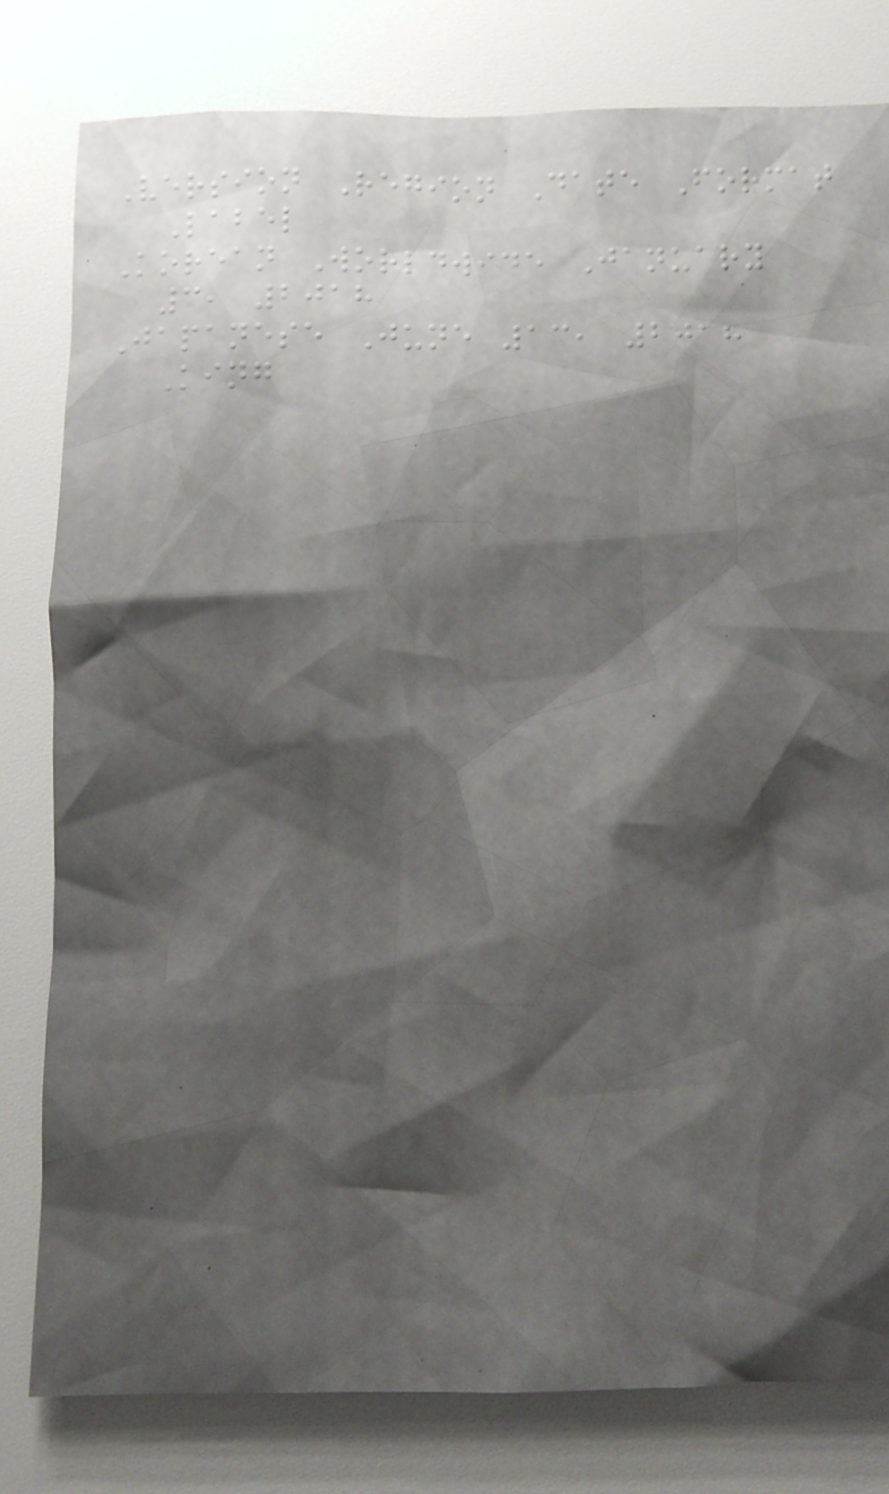Version Region Date Format
Label
Korean Worldwide January
3, 2018
Japanese June 13, 2018
King
